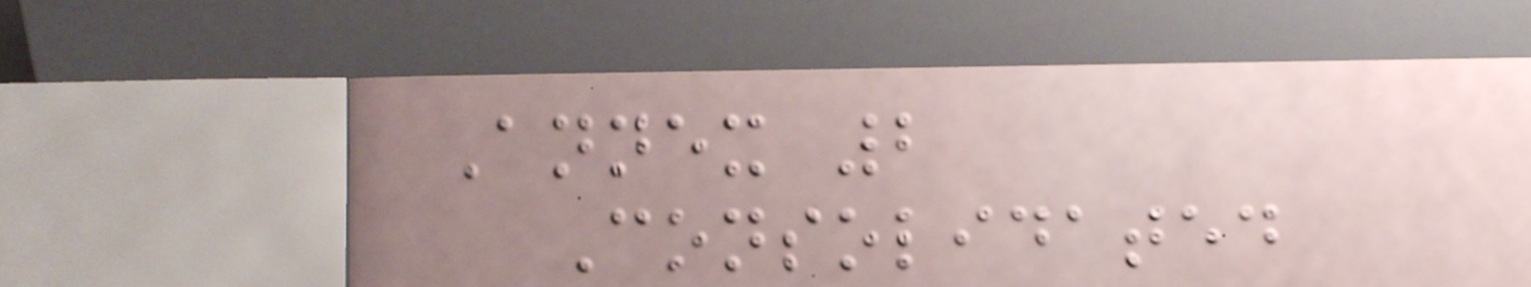Annex 2
Consolidated
